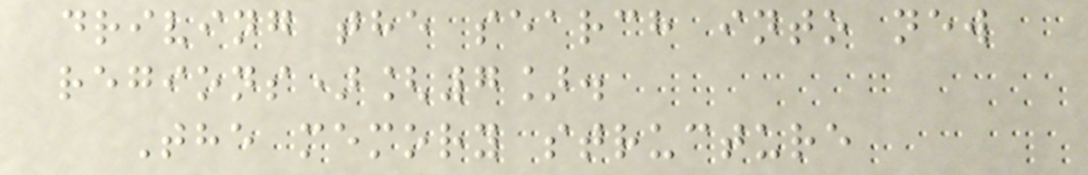driving the search into new
regions)[7].
The memory structure
